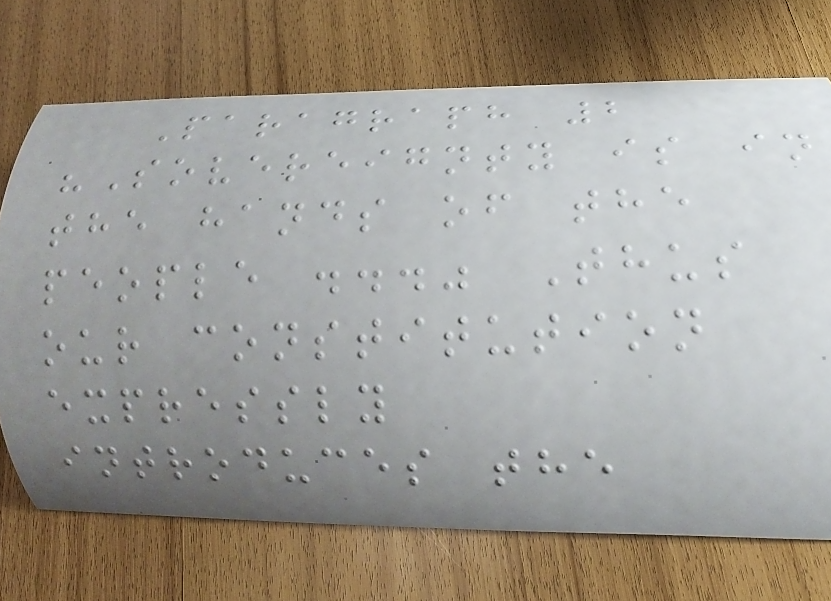Paragraph 2
"Sovereignty is in
the hands of the
people ..." Thus
our constitution
expressly
introduces the
